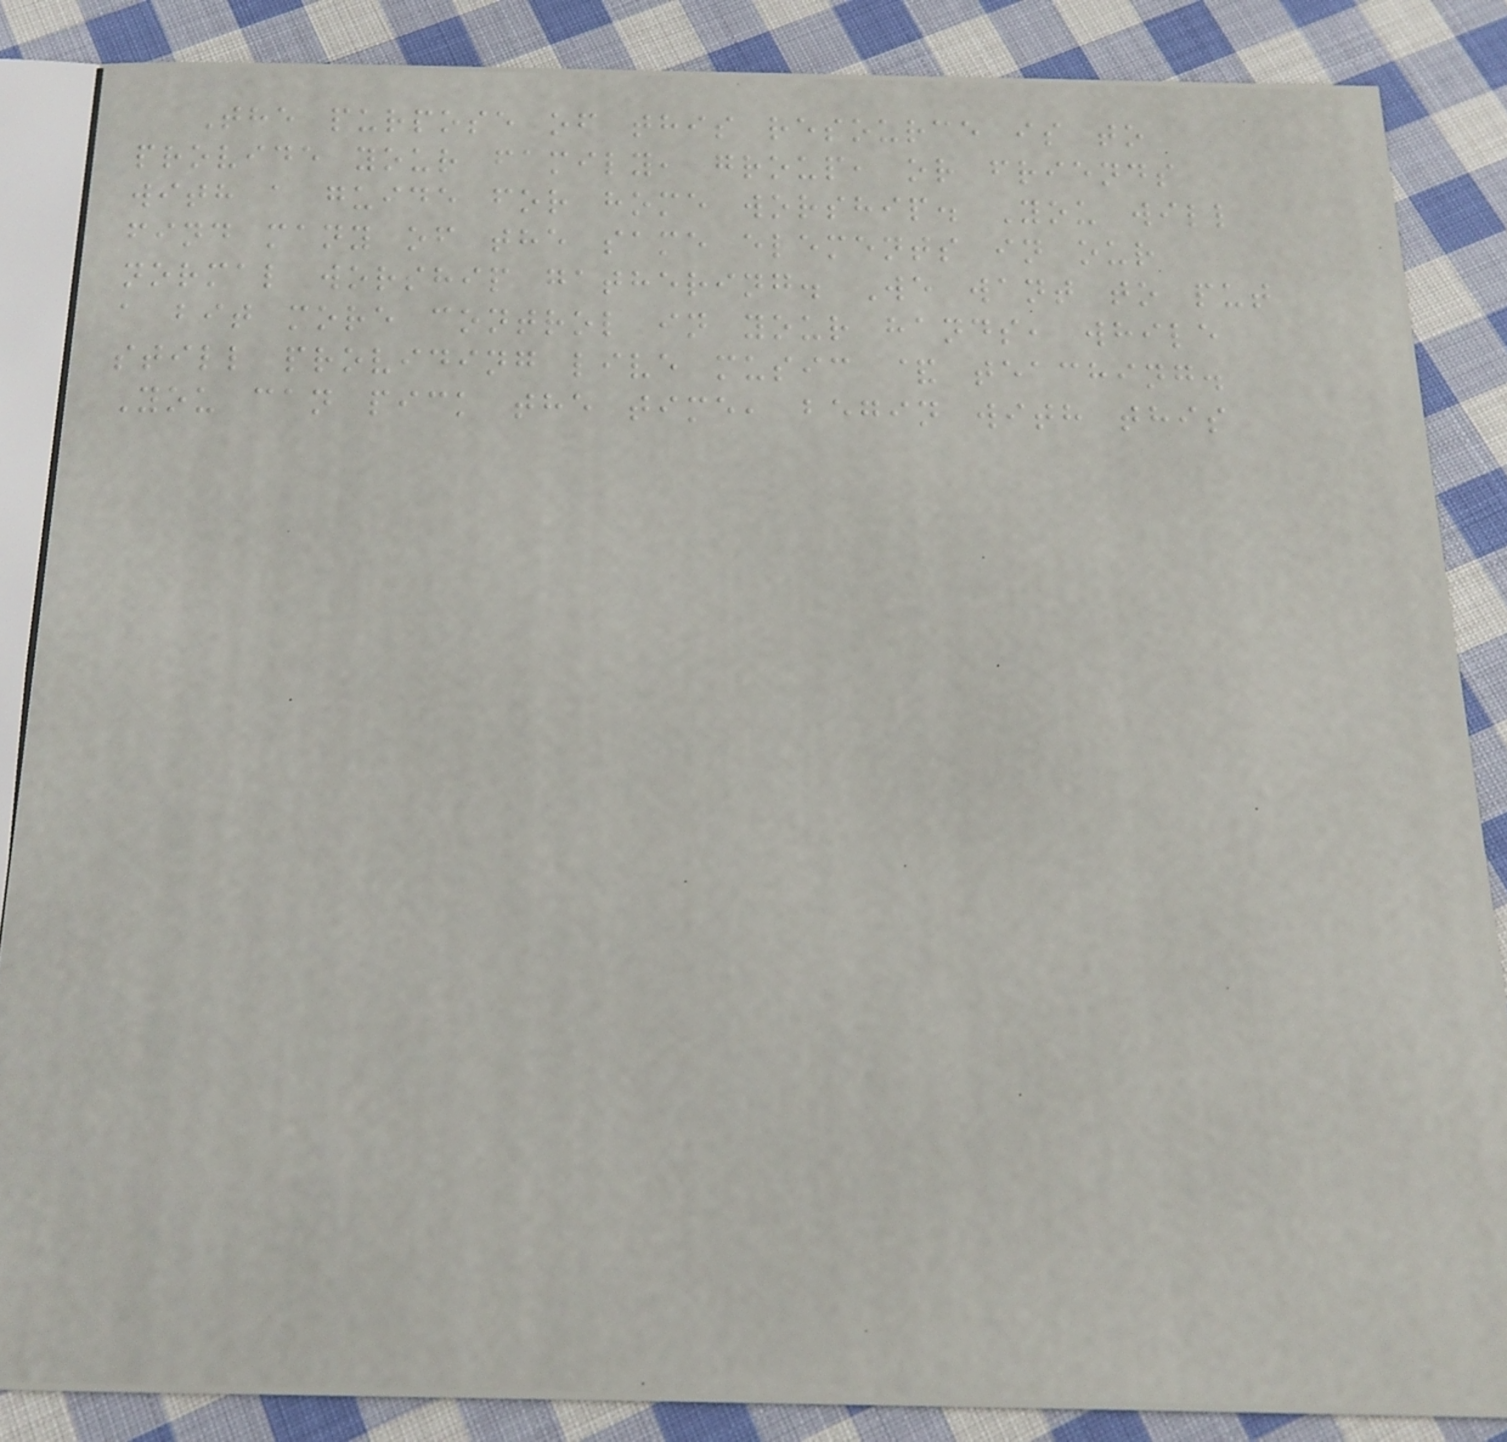The purpose of this resource is to
provide your family, group, or friends
with a guide for home worship. You will
find many of the same elements in our
normal worship gathering. We want to put
a bit more control in your hands, while
still providing live music & teaching.
You can pick the time, begin with this
